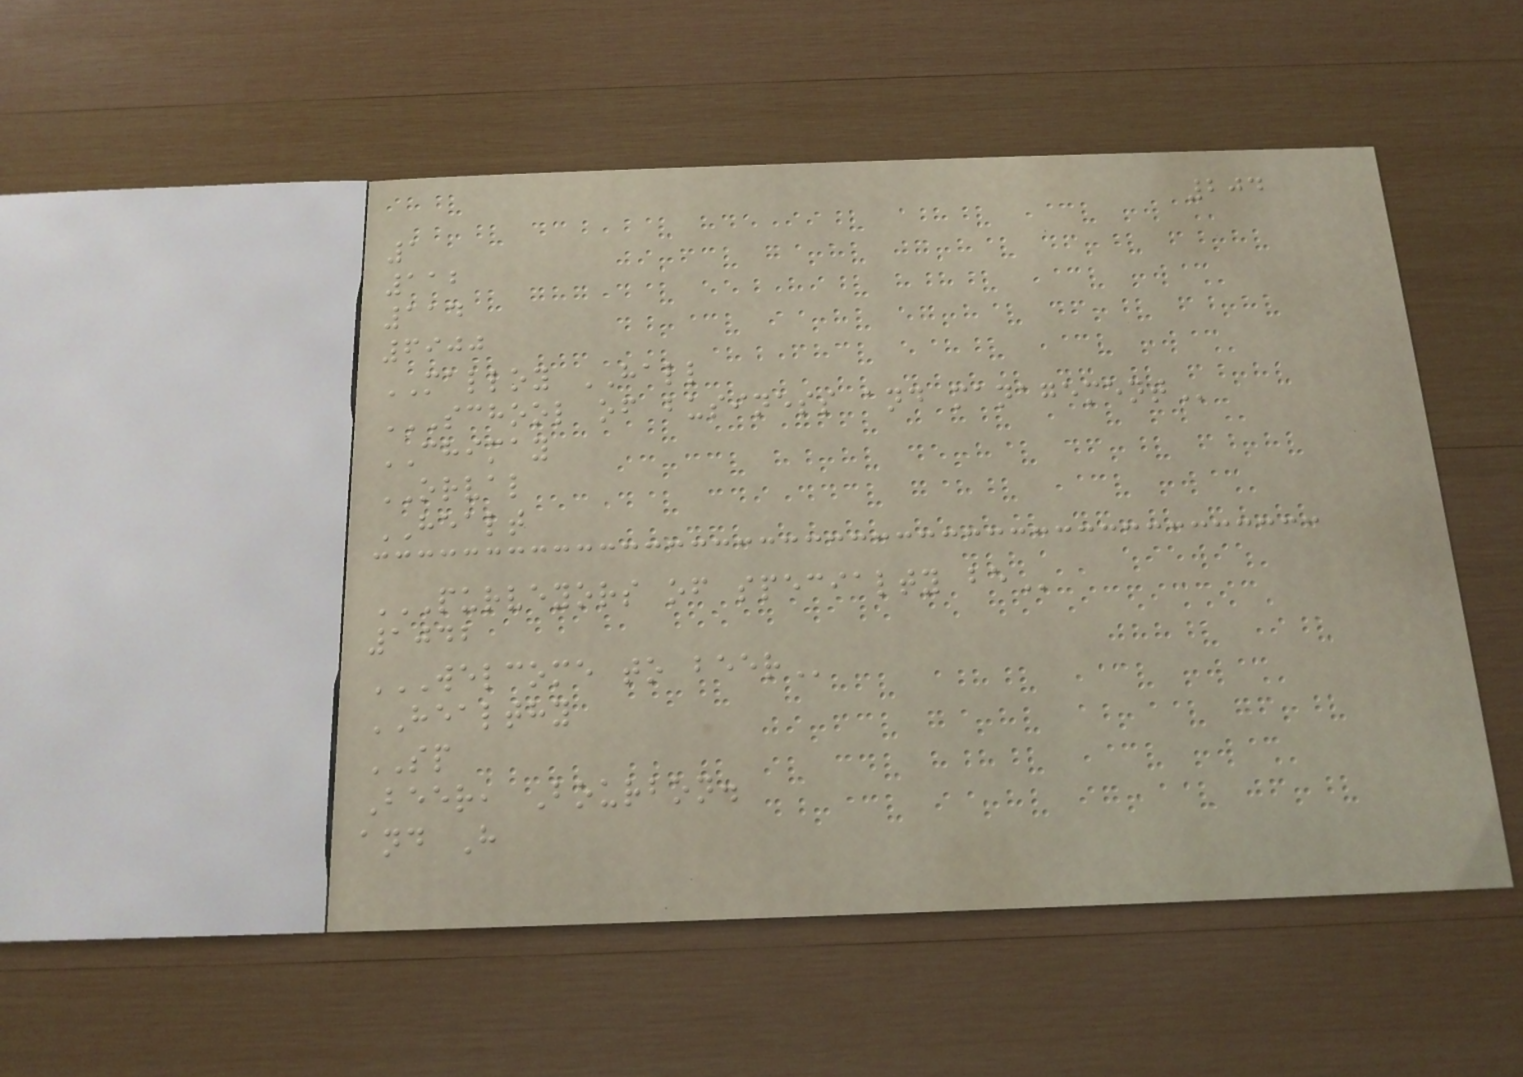204
1
112
114
6900
MALLOY HALL
SCHOOL OF BUSINESS AND MANAGEMENT
CHIMAY
ORVAL
HEALT
PURVEYORS OF SPECIALTY BE
1042
WELCOME TO BEER
HEALTHY
SP
Beer, Bourbon.
and H
